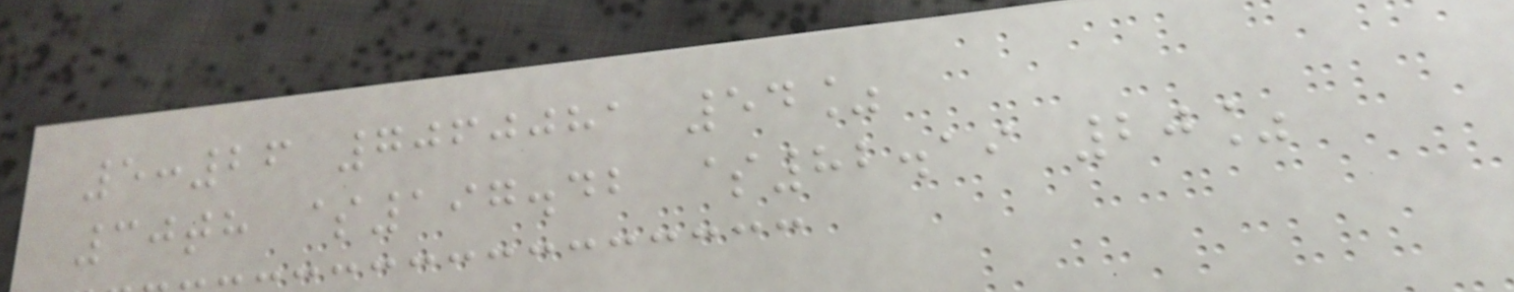5:26 7060081 54%
30th $197.42 $82.19 20%
